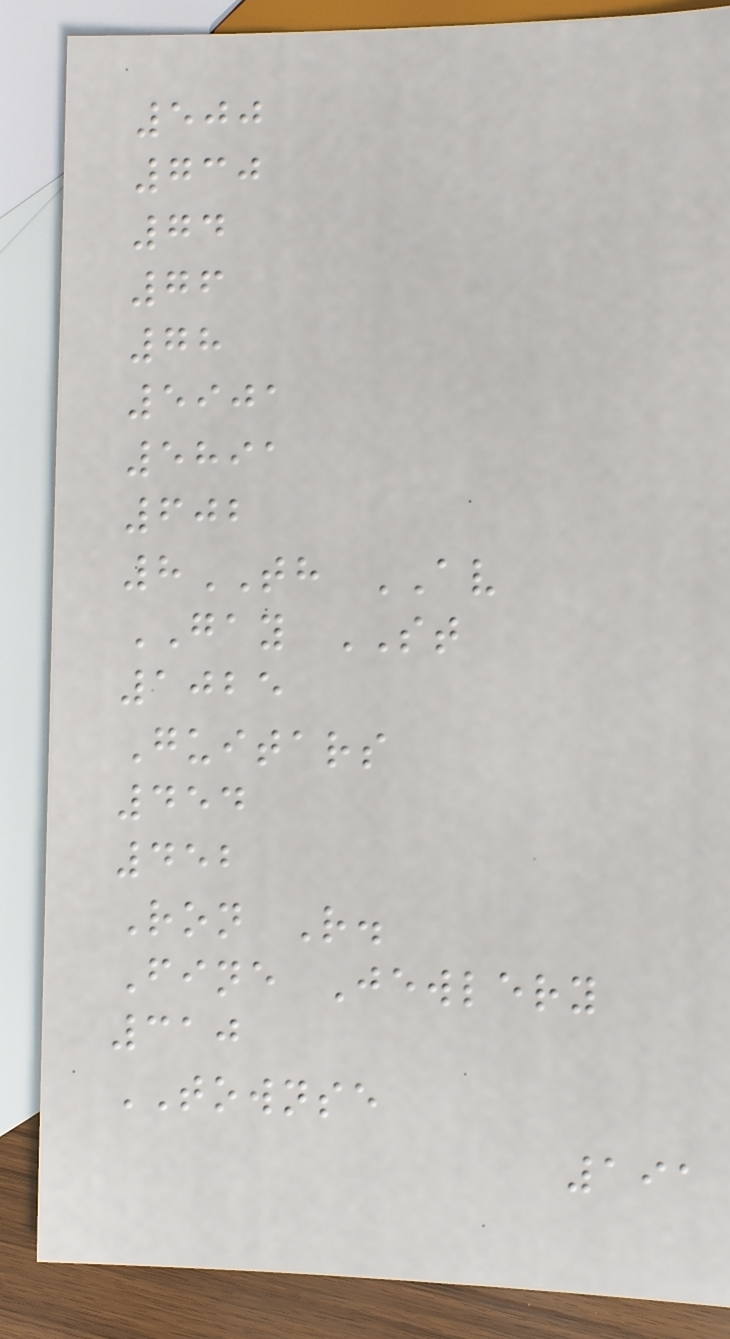500
730
74
76
78
5901
5891
602
8TH AV
GAY ST
1025
Guitars
454
452
Ron R.
Fine Jewlery
310
TOWNSE
191
